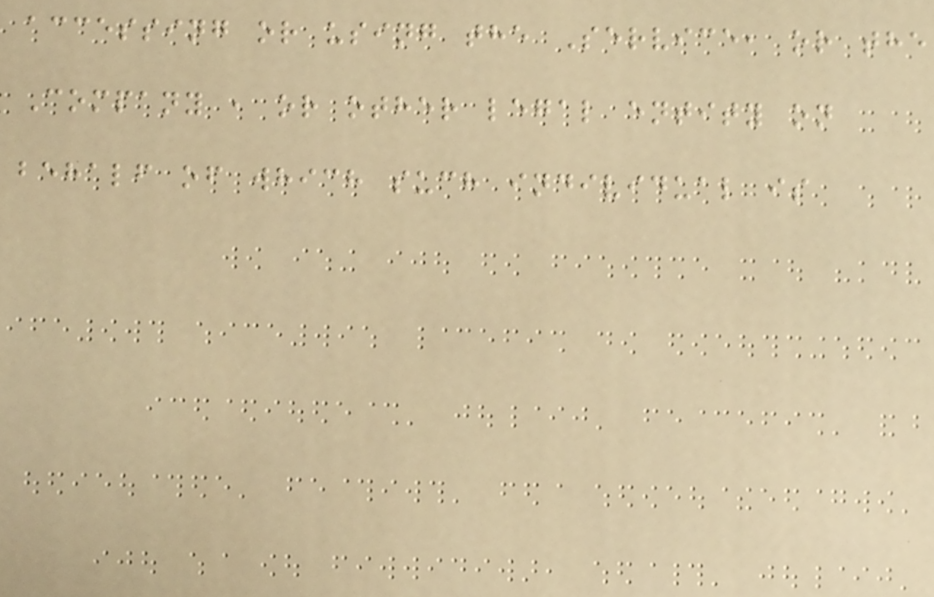accessing or using the Service, or the
Company , or other legal entity on
behalf of which such individual is
